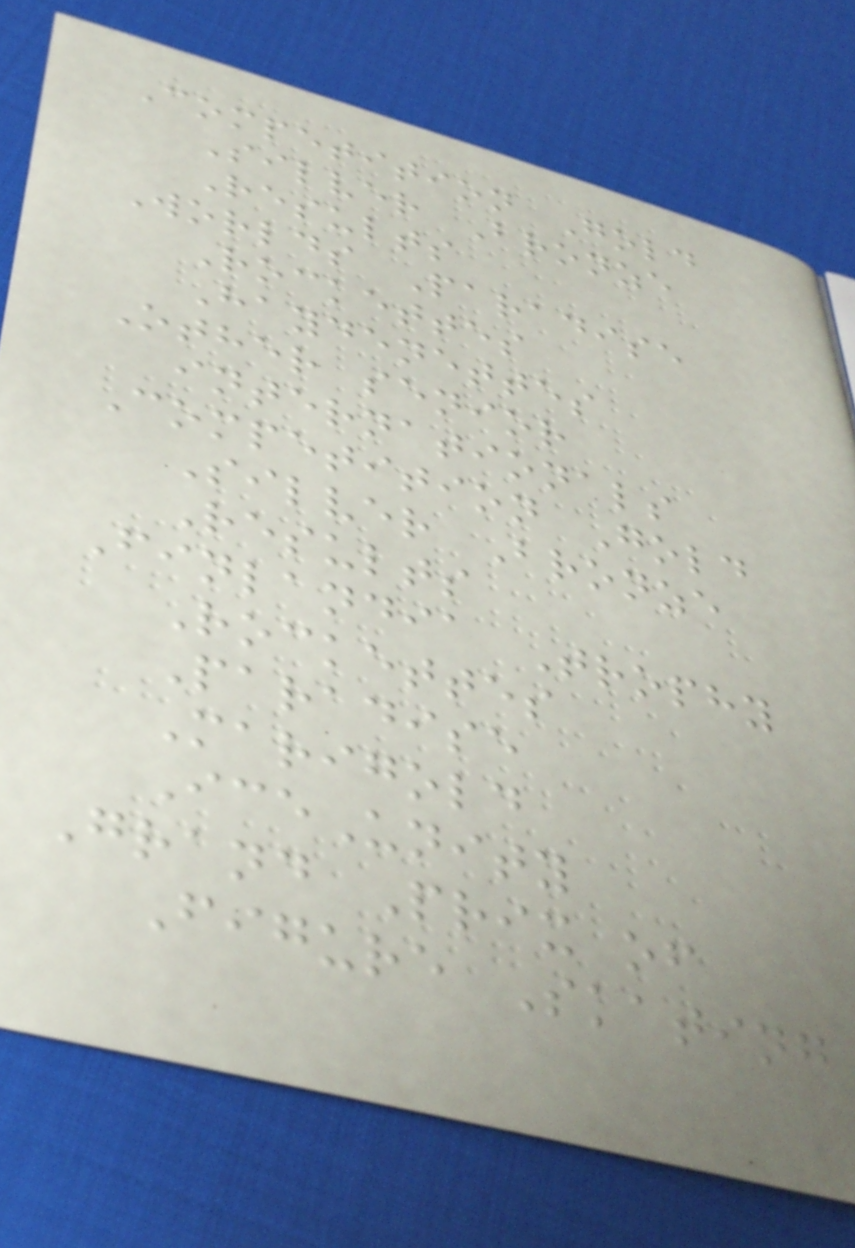Competition Gold
Silver Bronze
Results
Worlds Paradise
Rockettes
Haydenettes
Other senior
internationals
Competition Gold
Silver Bronze
Results
Finlandia Trophy
Rockettes
Paradise
Marigold
IceUnity
Grand Prix of
Figure Skating
